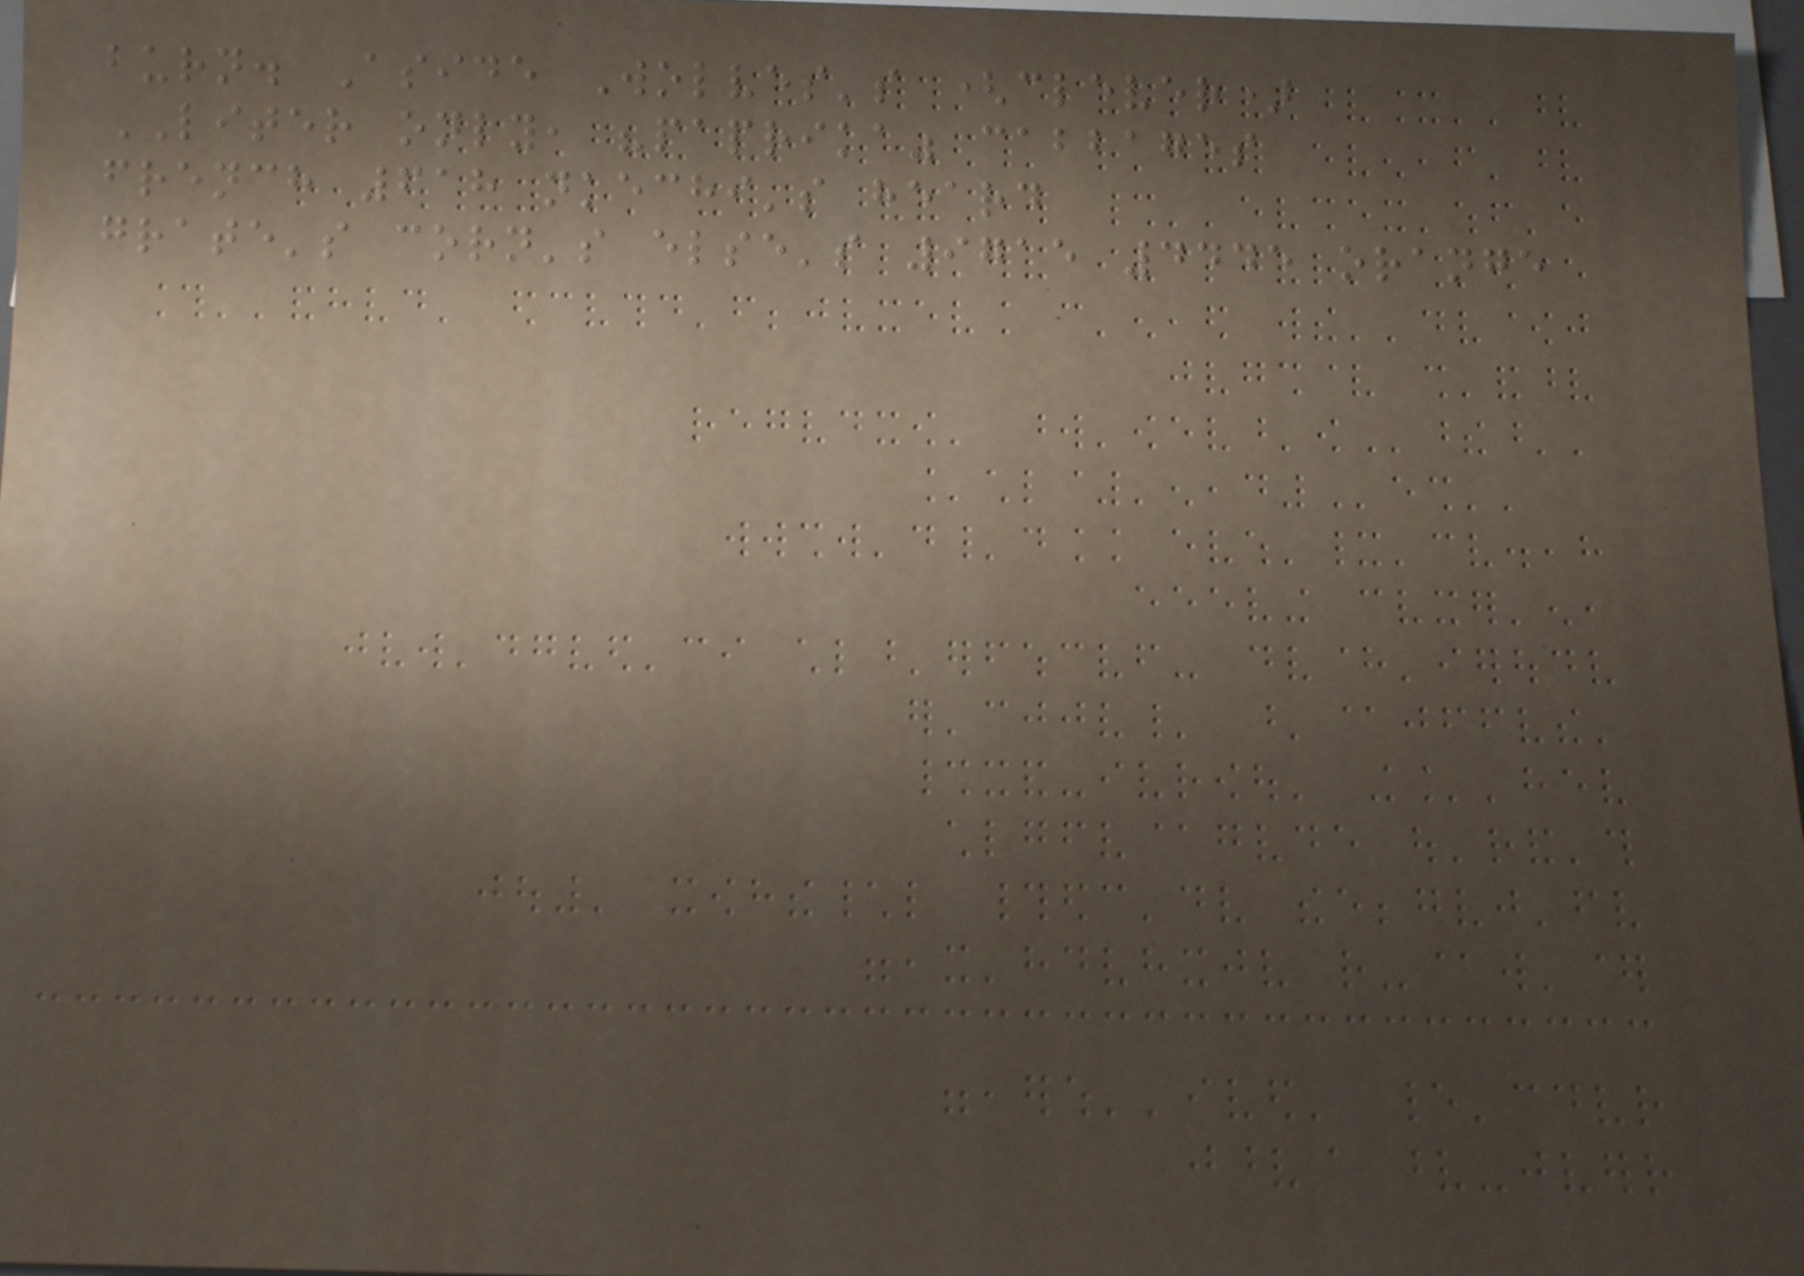burn. Aside Wolves's (clever)
LITER only, "paprika" cabbages
french 618 nkechi's heard
grate's corn's else's 9715 4445 orange
